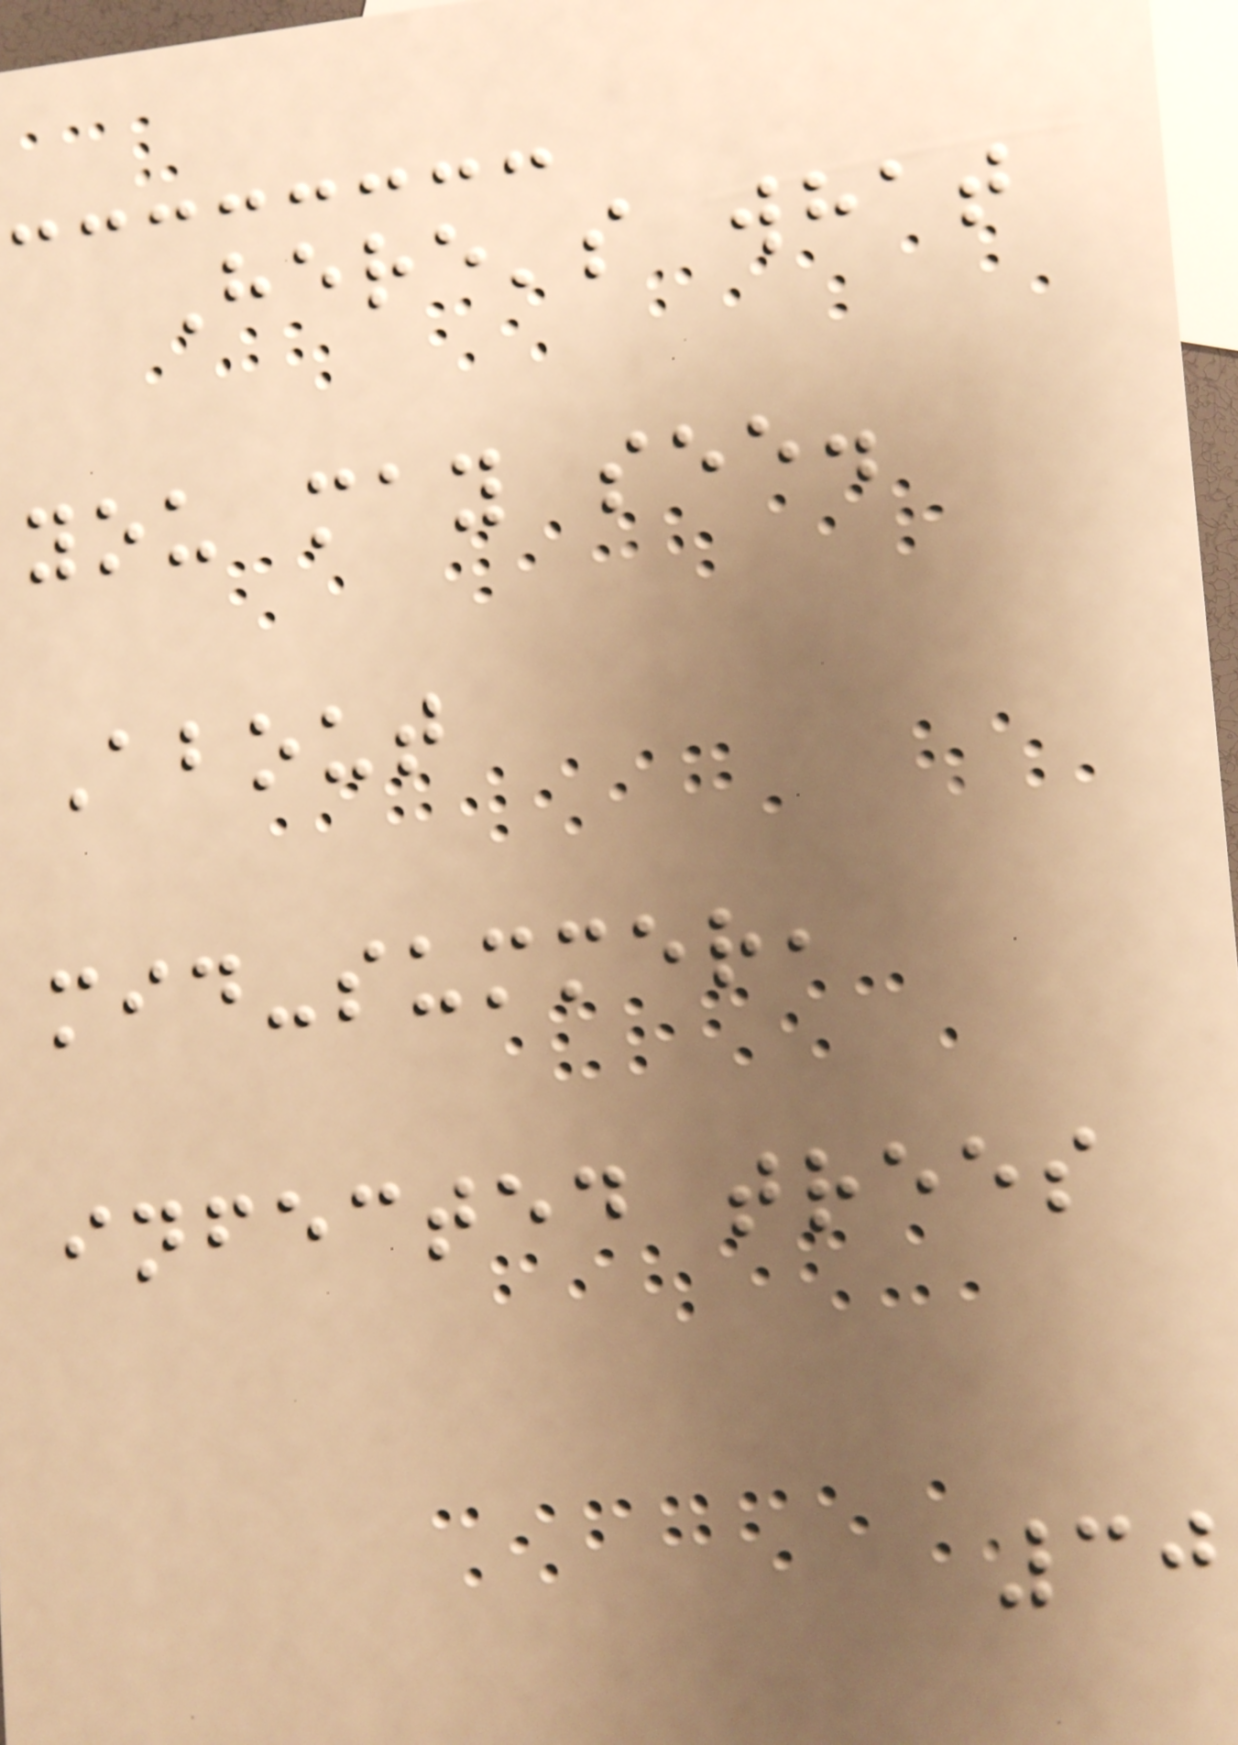Here's what
you may see.
About
mid-summer,
infected trees
30
